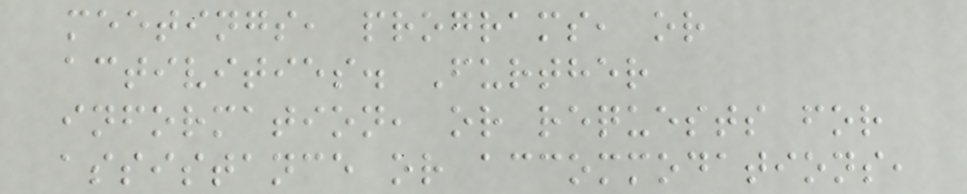meetings, programs, or
activities. Further
information, or requests for
assistance or accommodations,
